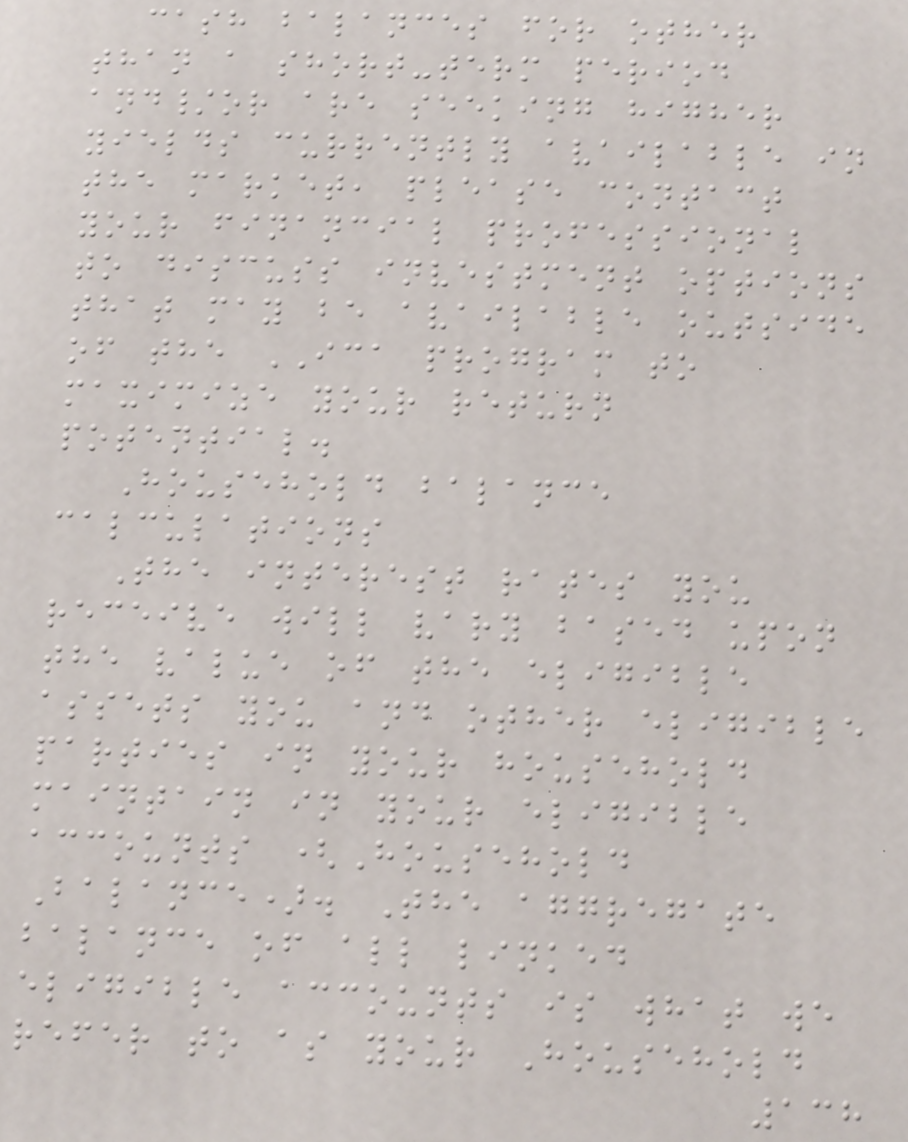cash balances for other
than a short-term period
and/or are seeking higher
yields currently available in
the market, please contact
your financial professional
to discuss investment options
that may be available outside
of the ICA program to
maximize your return
potential.
Household balance
calculations
The interest rates you
receive will vary based upon
the value of the eligible
assets you and other eligible
parties in your household
maintain in your eligible
accounts (Household
Balance). The aggregate
balance of all linked
eligible accounts is what we
refer to as your Household
138
